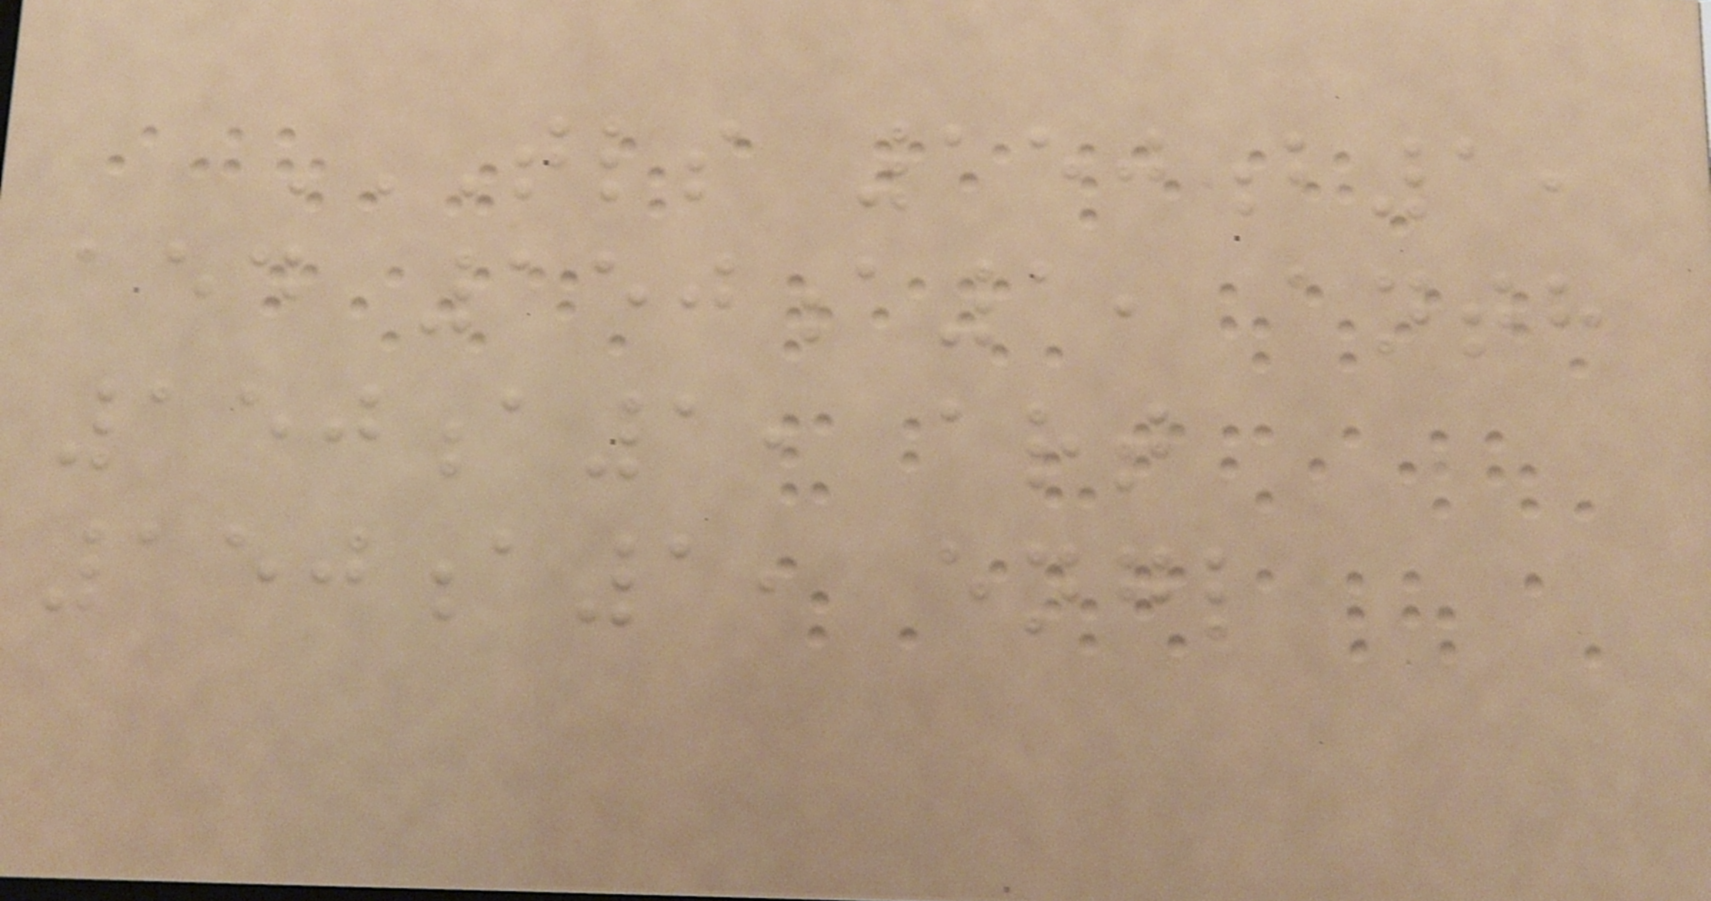TLS 150B1,
AED 150A1, ANTH
150A1, ART
150A1, ENGL
